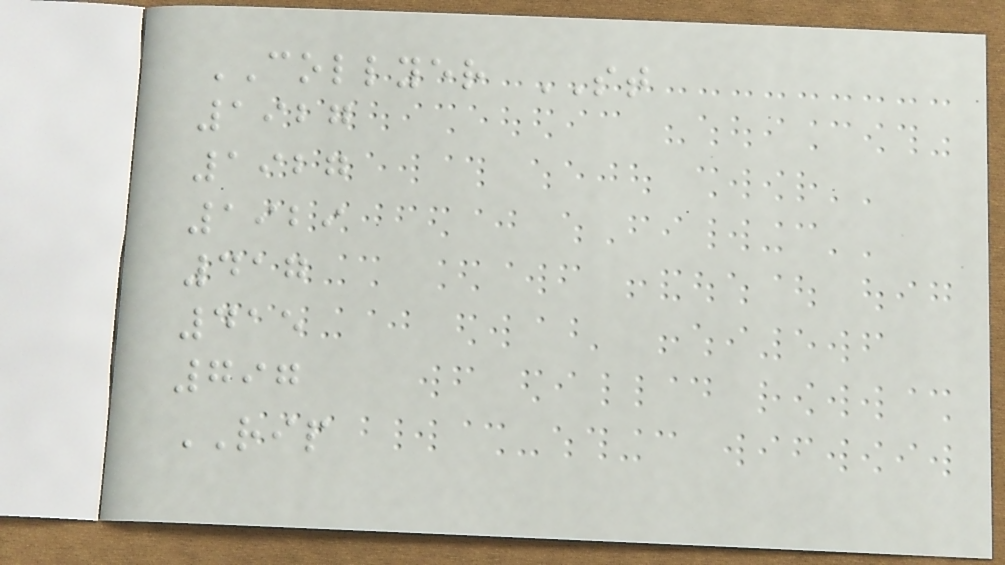COLLYER ST
1927
1927
1929
417
415
797
RIP
